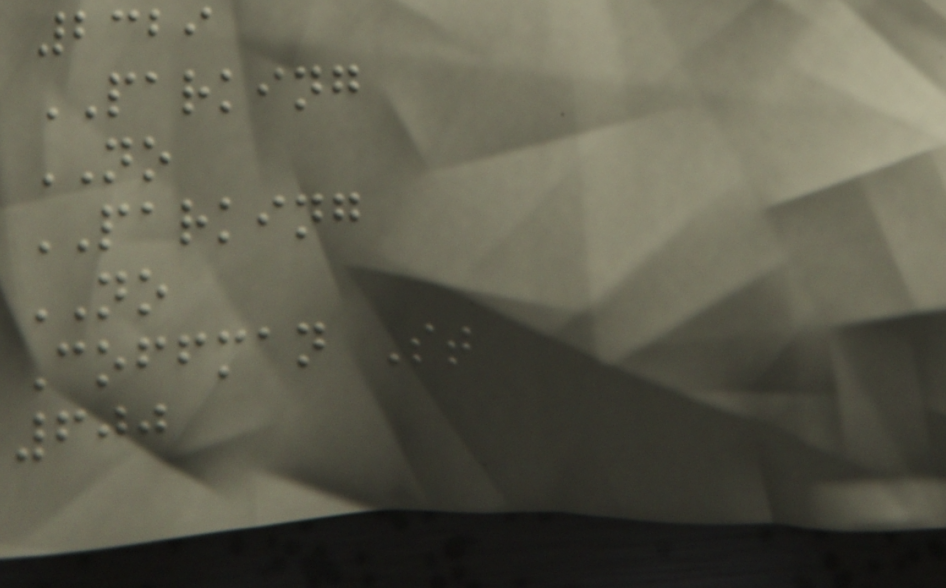2329
PARKING
NO
PARKING
NO
Coffman St
600
